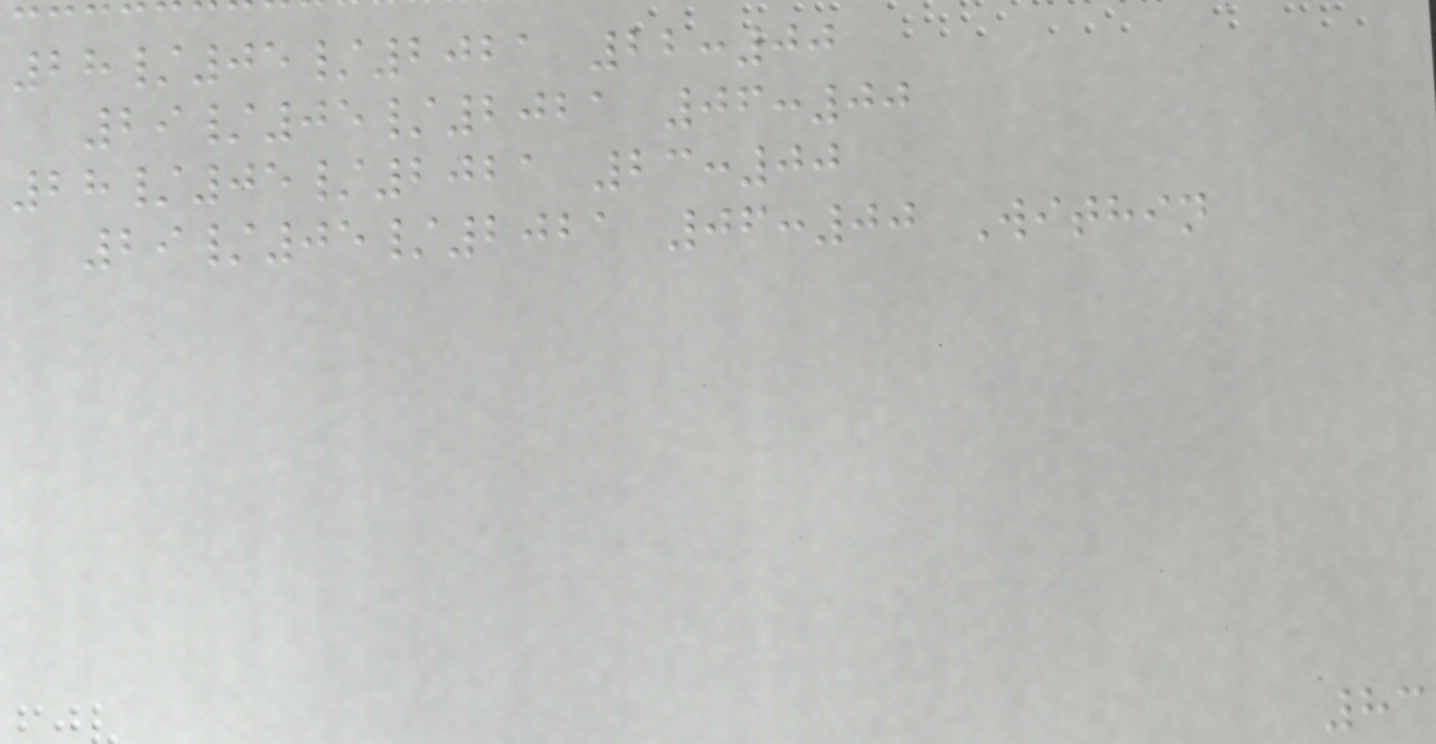28/05/2021 22:00
29/05/2021 06:00
28/05/2021 23:00
29/05/2021 06:00 Within
83
